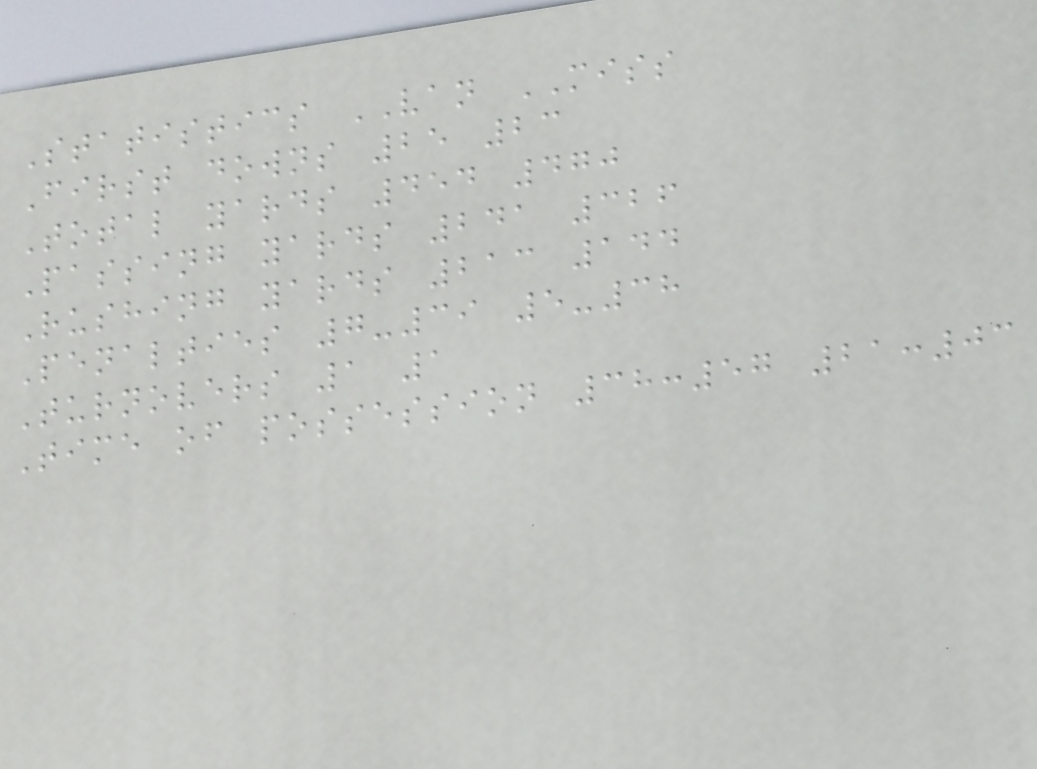Statistics VAN MISS
First downs 25 23
Total yards 454 470
Passing yards 241 326
Rushing yards 213 144
Penalties 7-39 5-38
Turnovers 1 1
Time of possession 38:57 21:03
